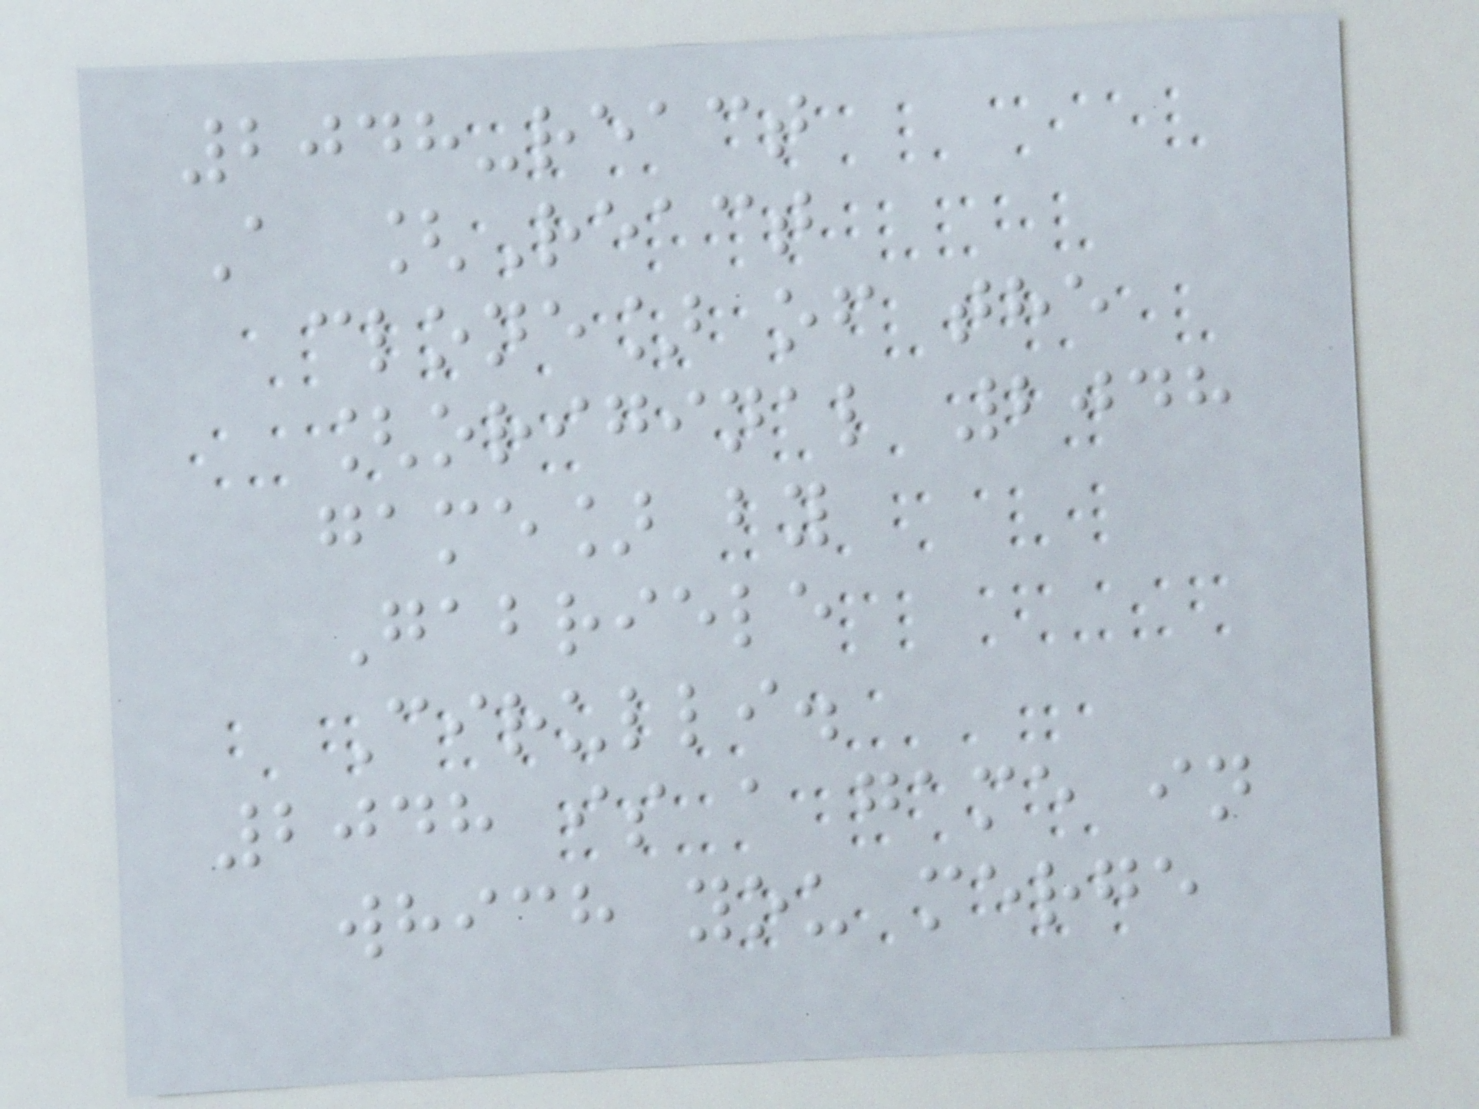2048-react
A [React
clone] of the
[original 2048
game] by
Gabriele
Cirulli.
2048 is a game in
which you merge
